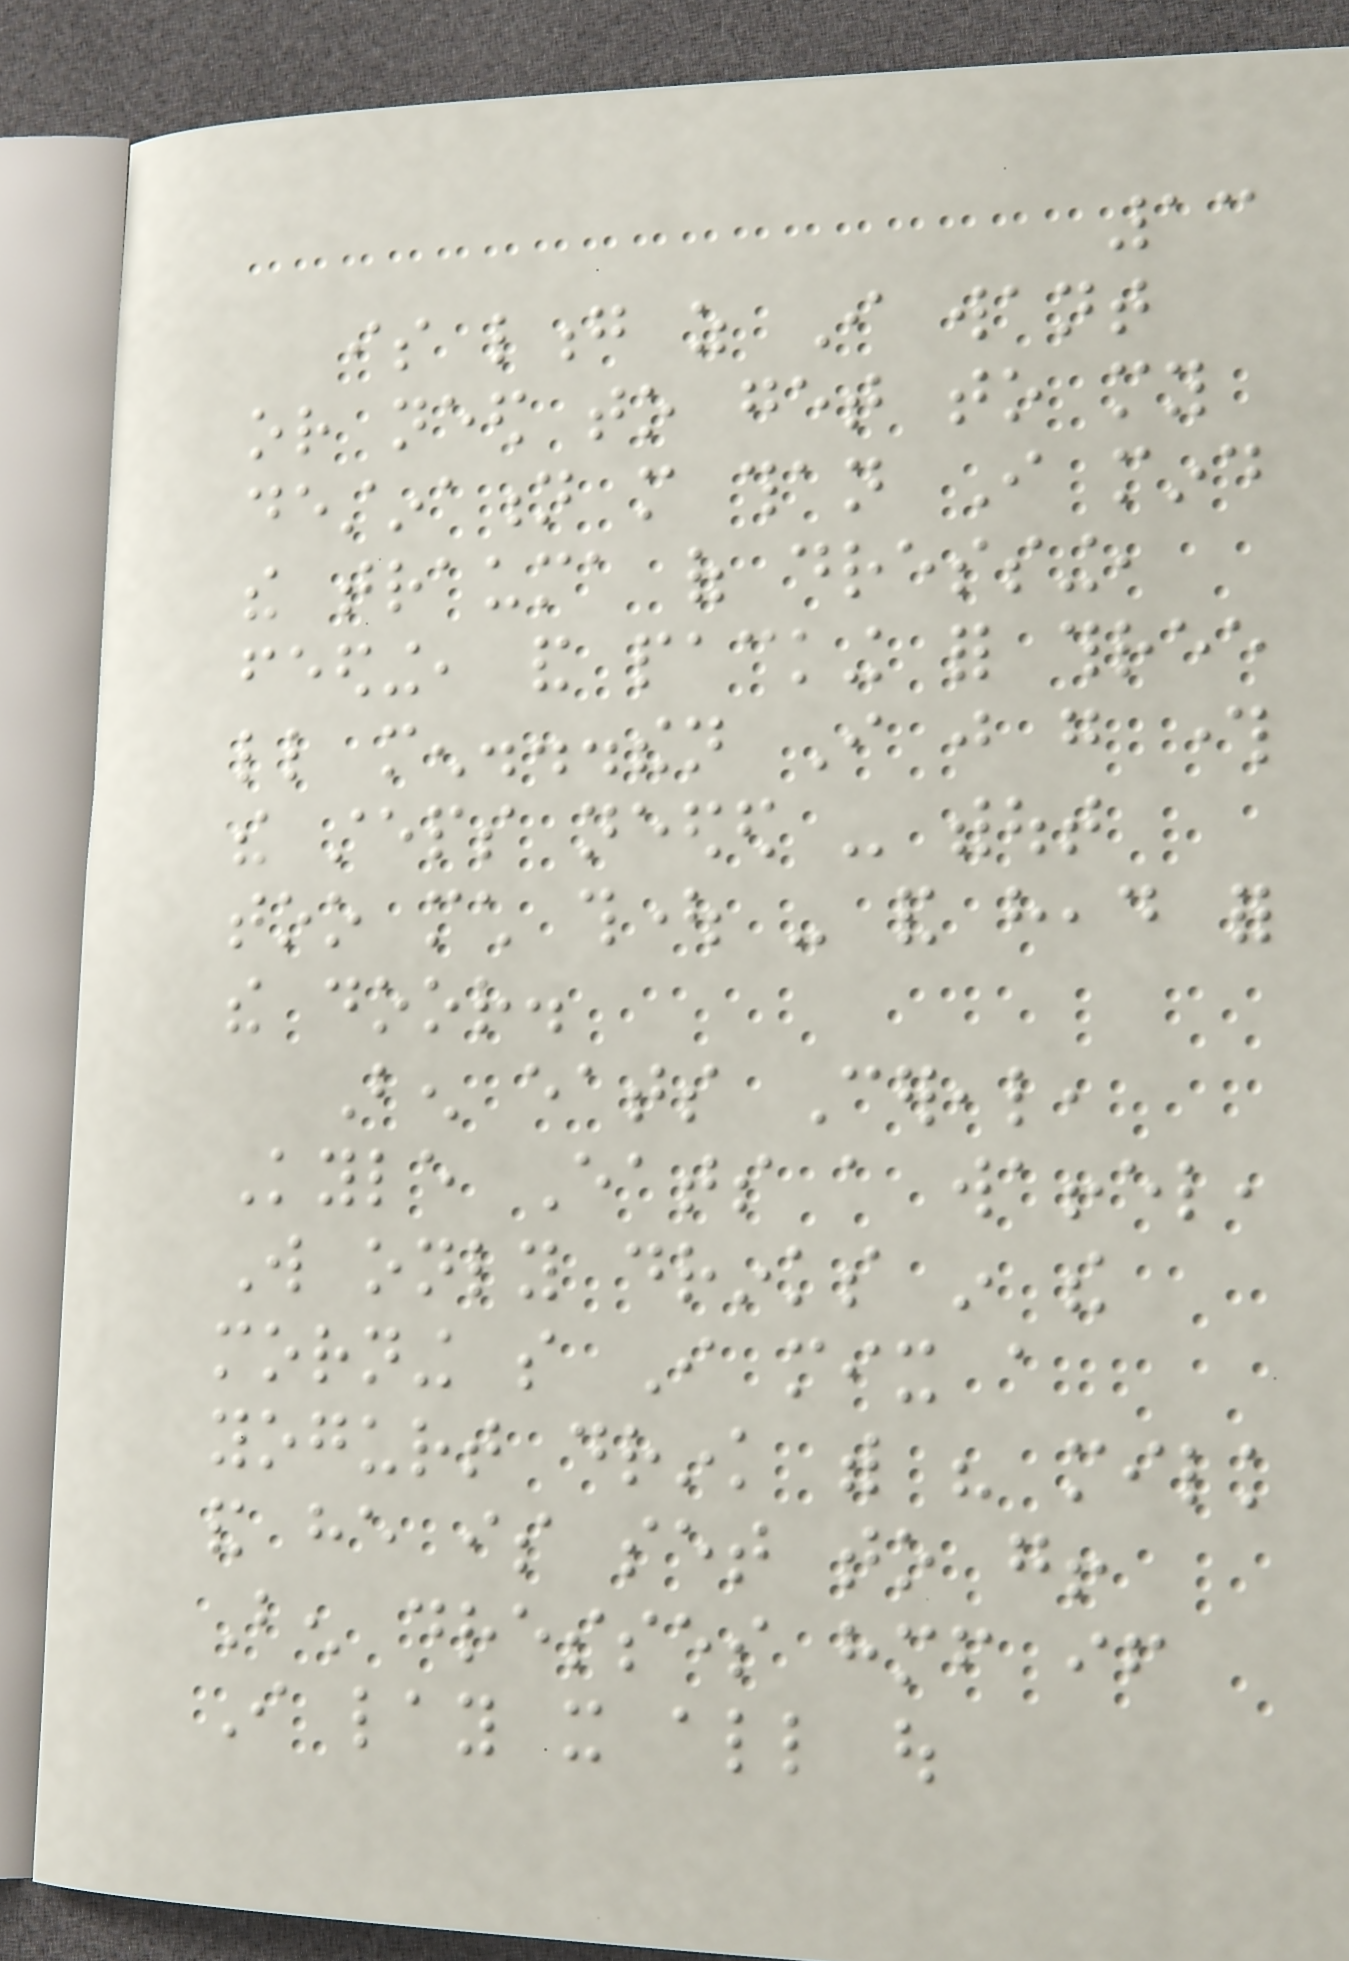13
is long as I want
or need to get to my
destination more than I mind
the trauma of dressing,
feeding, and packing for three
little men...then I just go through
the steps needed - without
too much thought - and head for
the door.
Ben eats Cereal,
Kyle Eats a waffel,
Will only drinks in the
morning so I mix a
yogurt drink with his milk
and he is set to go!
Ben dresses himself if
I lay it all out
